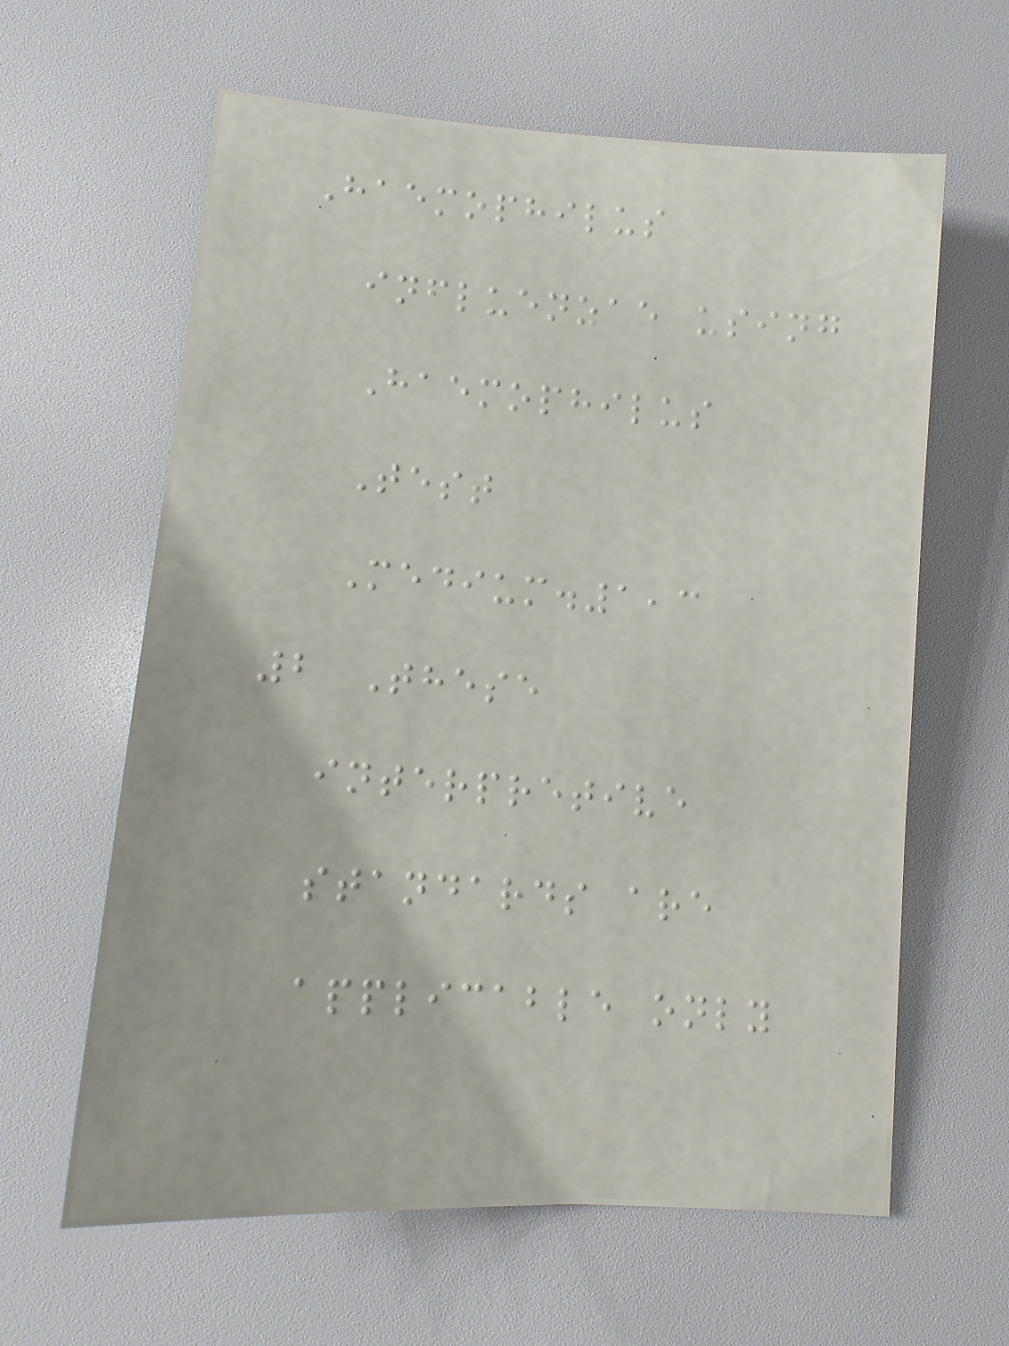Haemophilus
influenzae using
Haemophilus
Test
Medium.1,3
2 These
interpretive
standards are
applicable only
